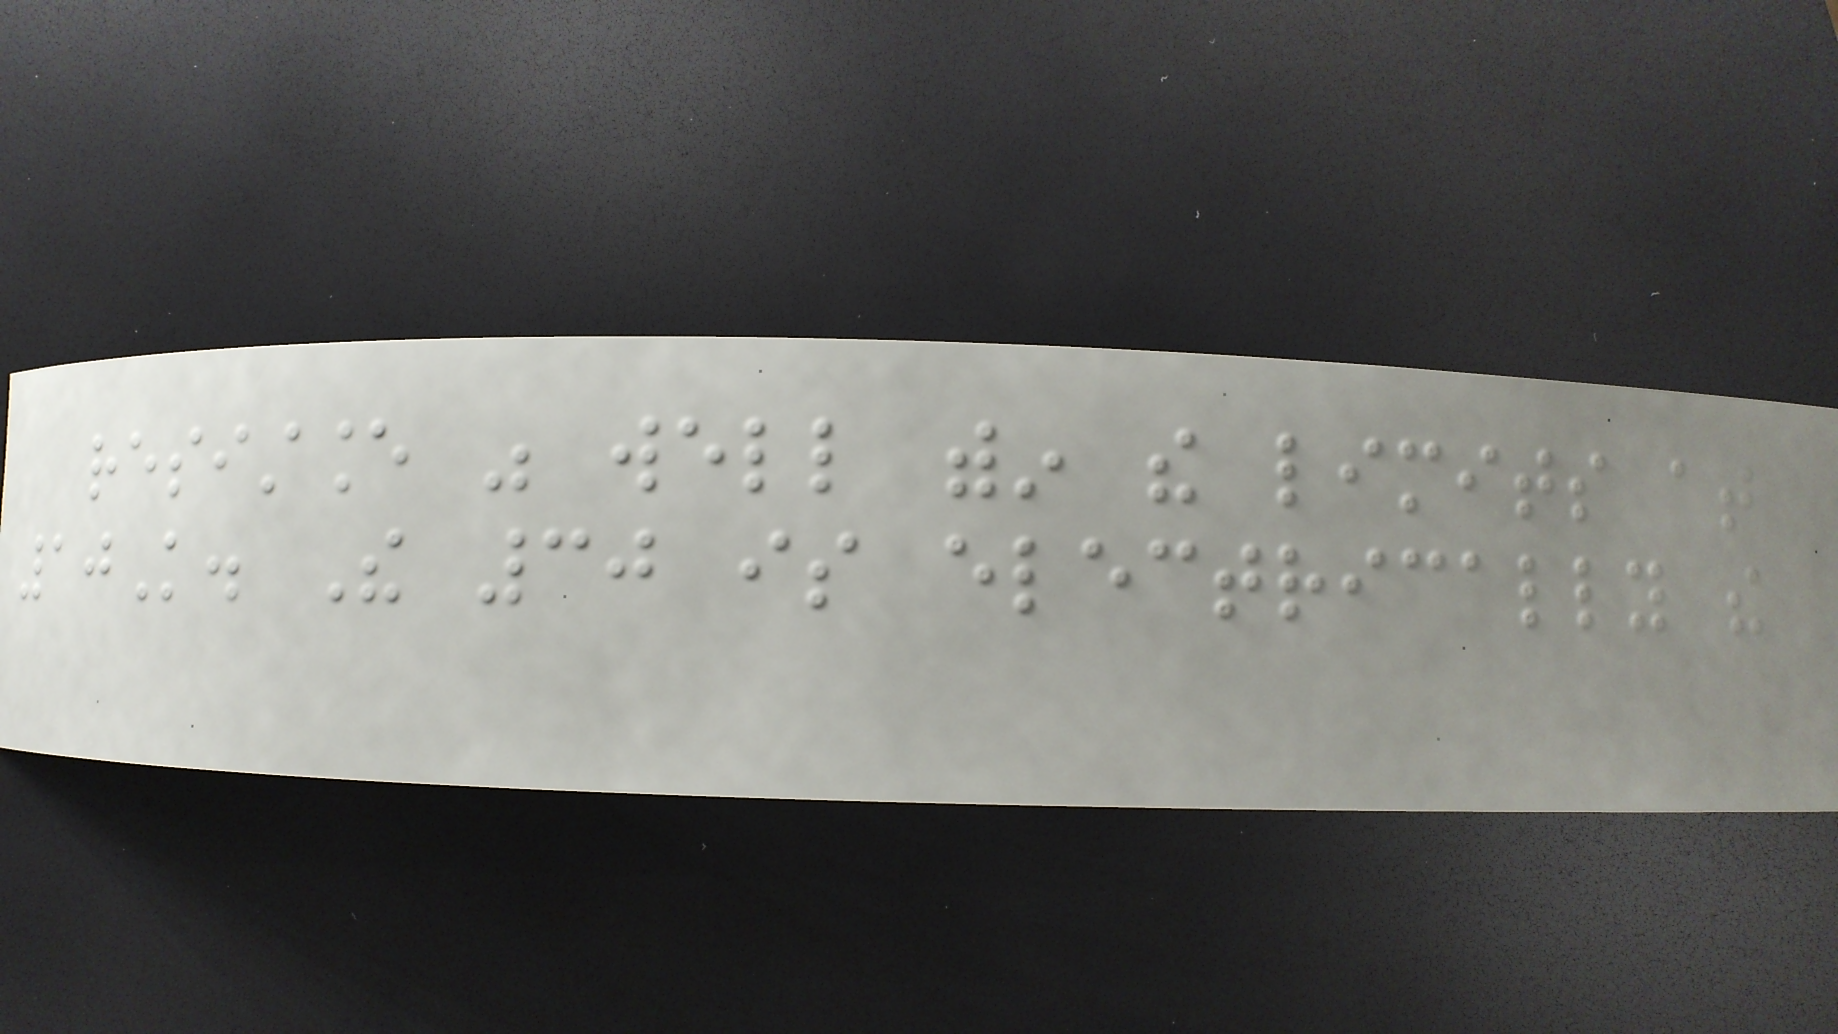resistance was well within the limits at
10K. The 30 is electrically the
